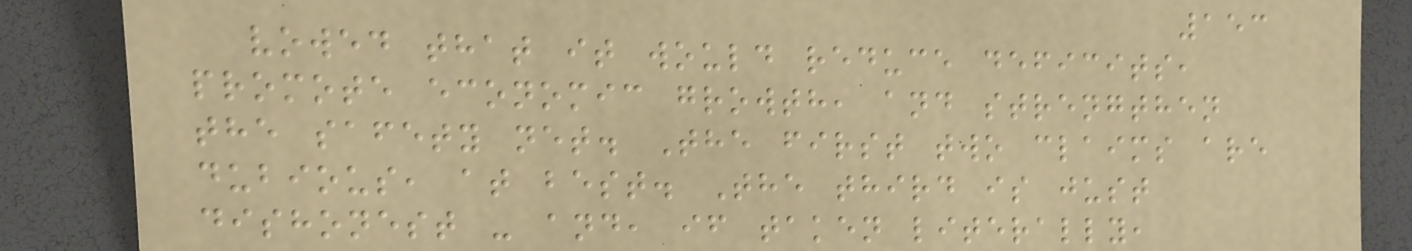153
vowed that it would reduce deficits,
promote economic growth, and strengthen
the safety net. The first two claims are
dubious, at best. The third is just
dishonest - and, if taken literally,
